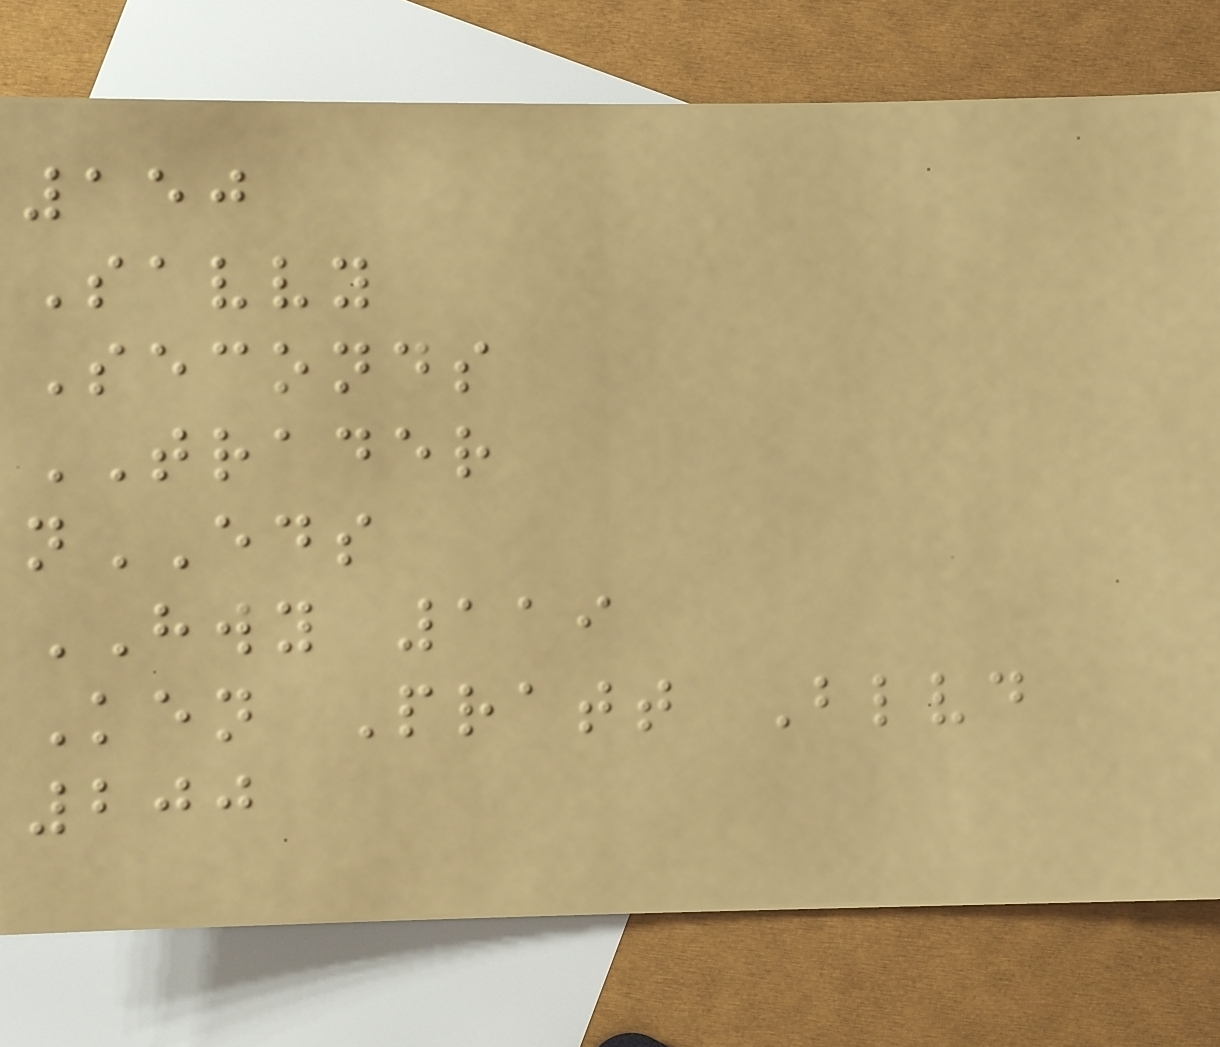150
Savvy
Seconds
TRADER
nEDS
HWY 119
Ken Pratt Blvd
200
